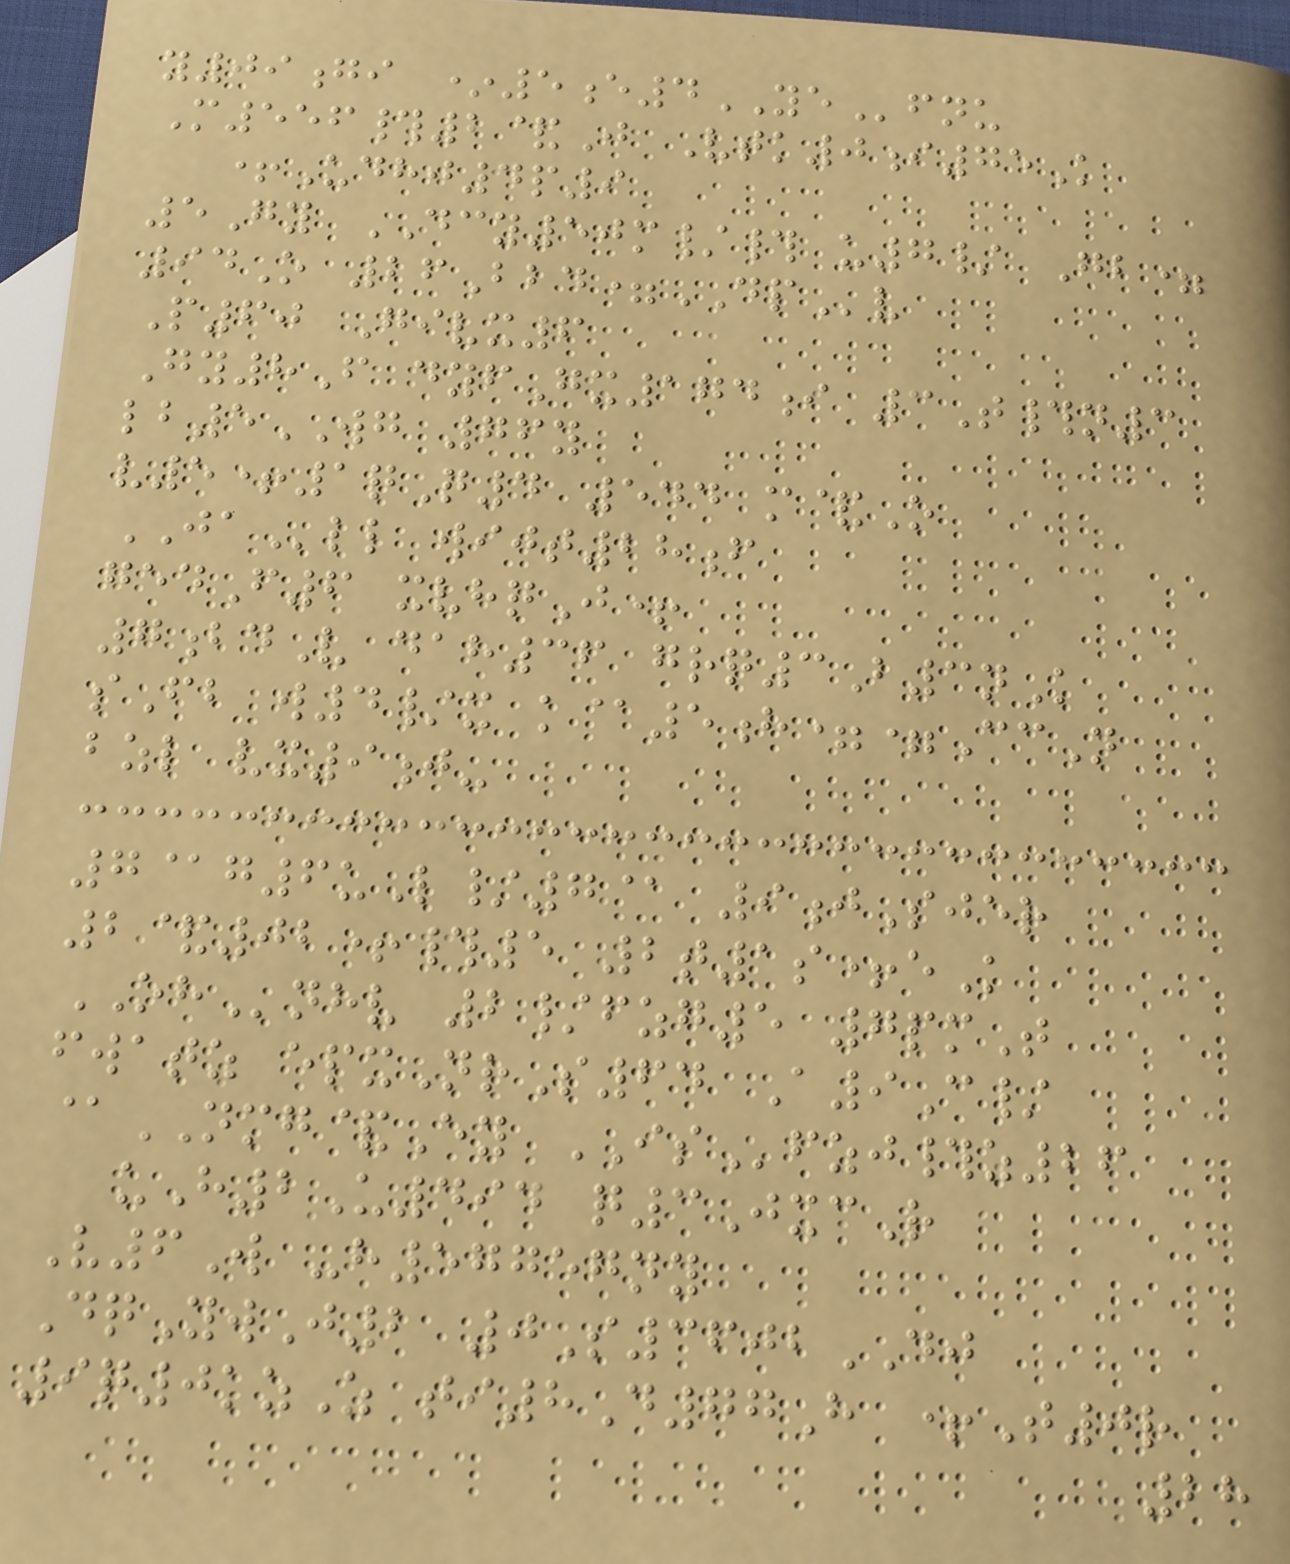y09gi *5e4YEfnu
M556#2&J Vtk0i75K
+Udhj4p9
5Gy DCY50m/# u7/ Gb=
94O 26Bbd=DPv
P60 Givx6
Gy8F dyfGx174i 3T#n3
lb5WG 76y
v5+1qQ4 544 m&O
JAll wijt28f
gedF6 xvhqJ+
7bdV dah36 grq3B3nK
sFb w4/x k@5h==CcN
bzl vx9j-
7@g6uL/7@ 9jSjer
2&02+#5 2t1s+eK
OHnhv 2/fzg5 7pmT
fwatz epxNrS64 A9C/
@NMG&Ey ISfzj#z26
uH2U494 q3JxcR
V6W -h57757ny
DqYwJ2 0S3602DJ
9q0kzZ ti8D77H +T0r
28
